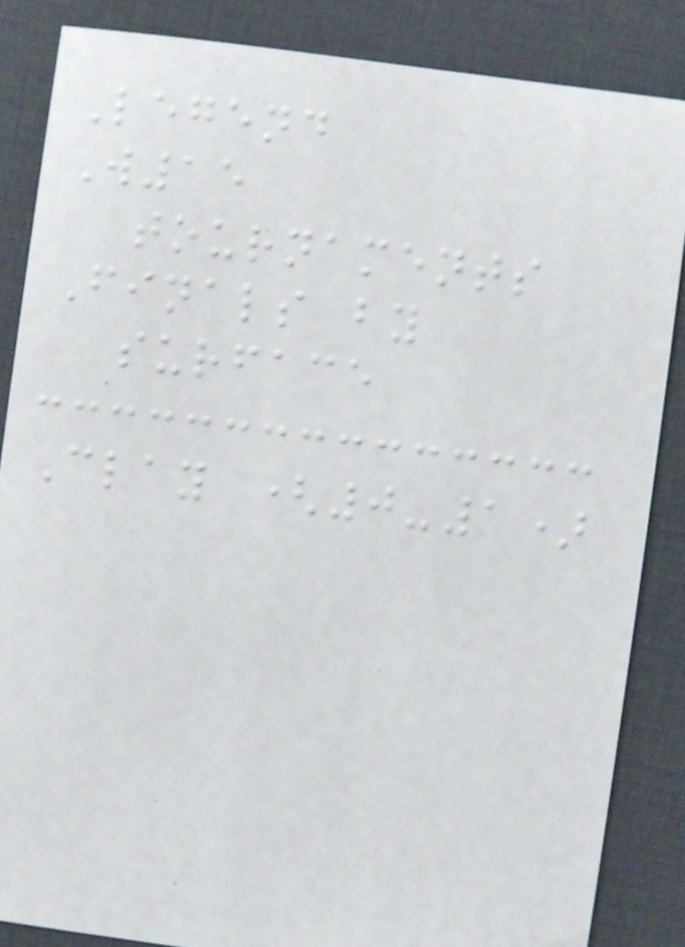Legend
W15
tournaments
Finals by
surface
Clay (0-1)
